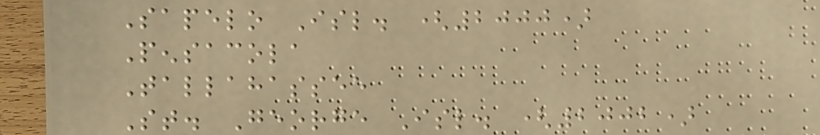Sapelo Isl. (2000)
Pensacola
Tallahassee
St. George Isl. (2002)
